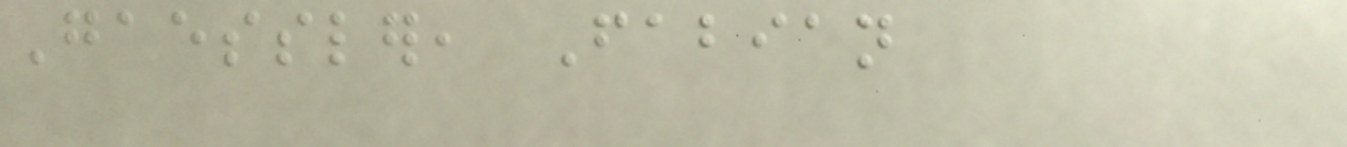Gaessler, Fabian
